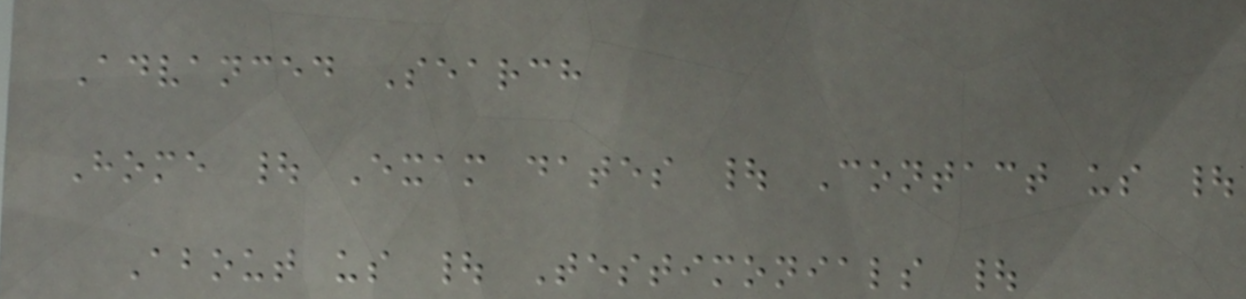Advanced Search
Home | Exam dates | Contact us |
About us | Testimonials |
